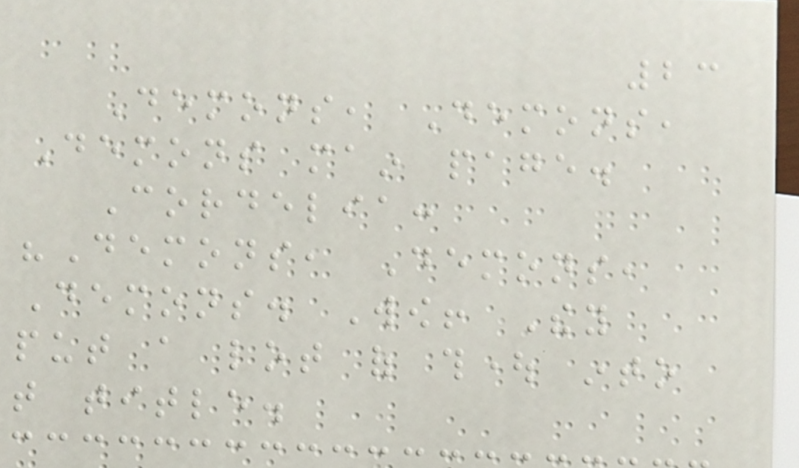23
Demons, Demons,
Demons main page.
Cordelia:
"Demons, Demons,
Demons. Wow! They
put a lot of thought into
that title.
